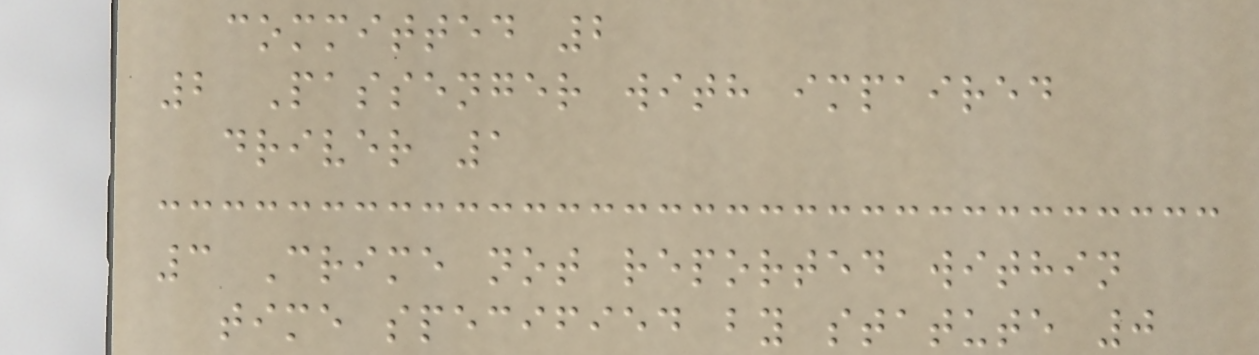committed 2
2 Passenger with impaired
driver 1
3 Crime not reported within
time specified by statute 0
